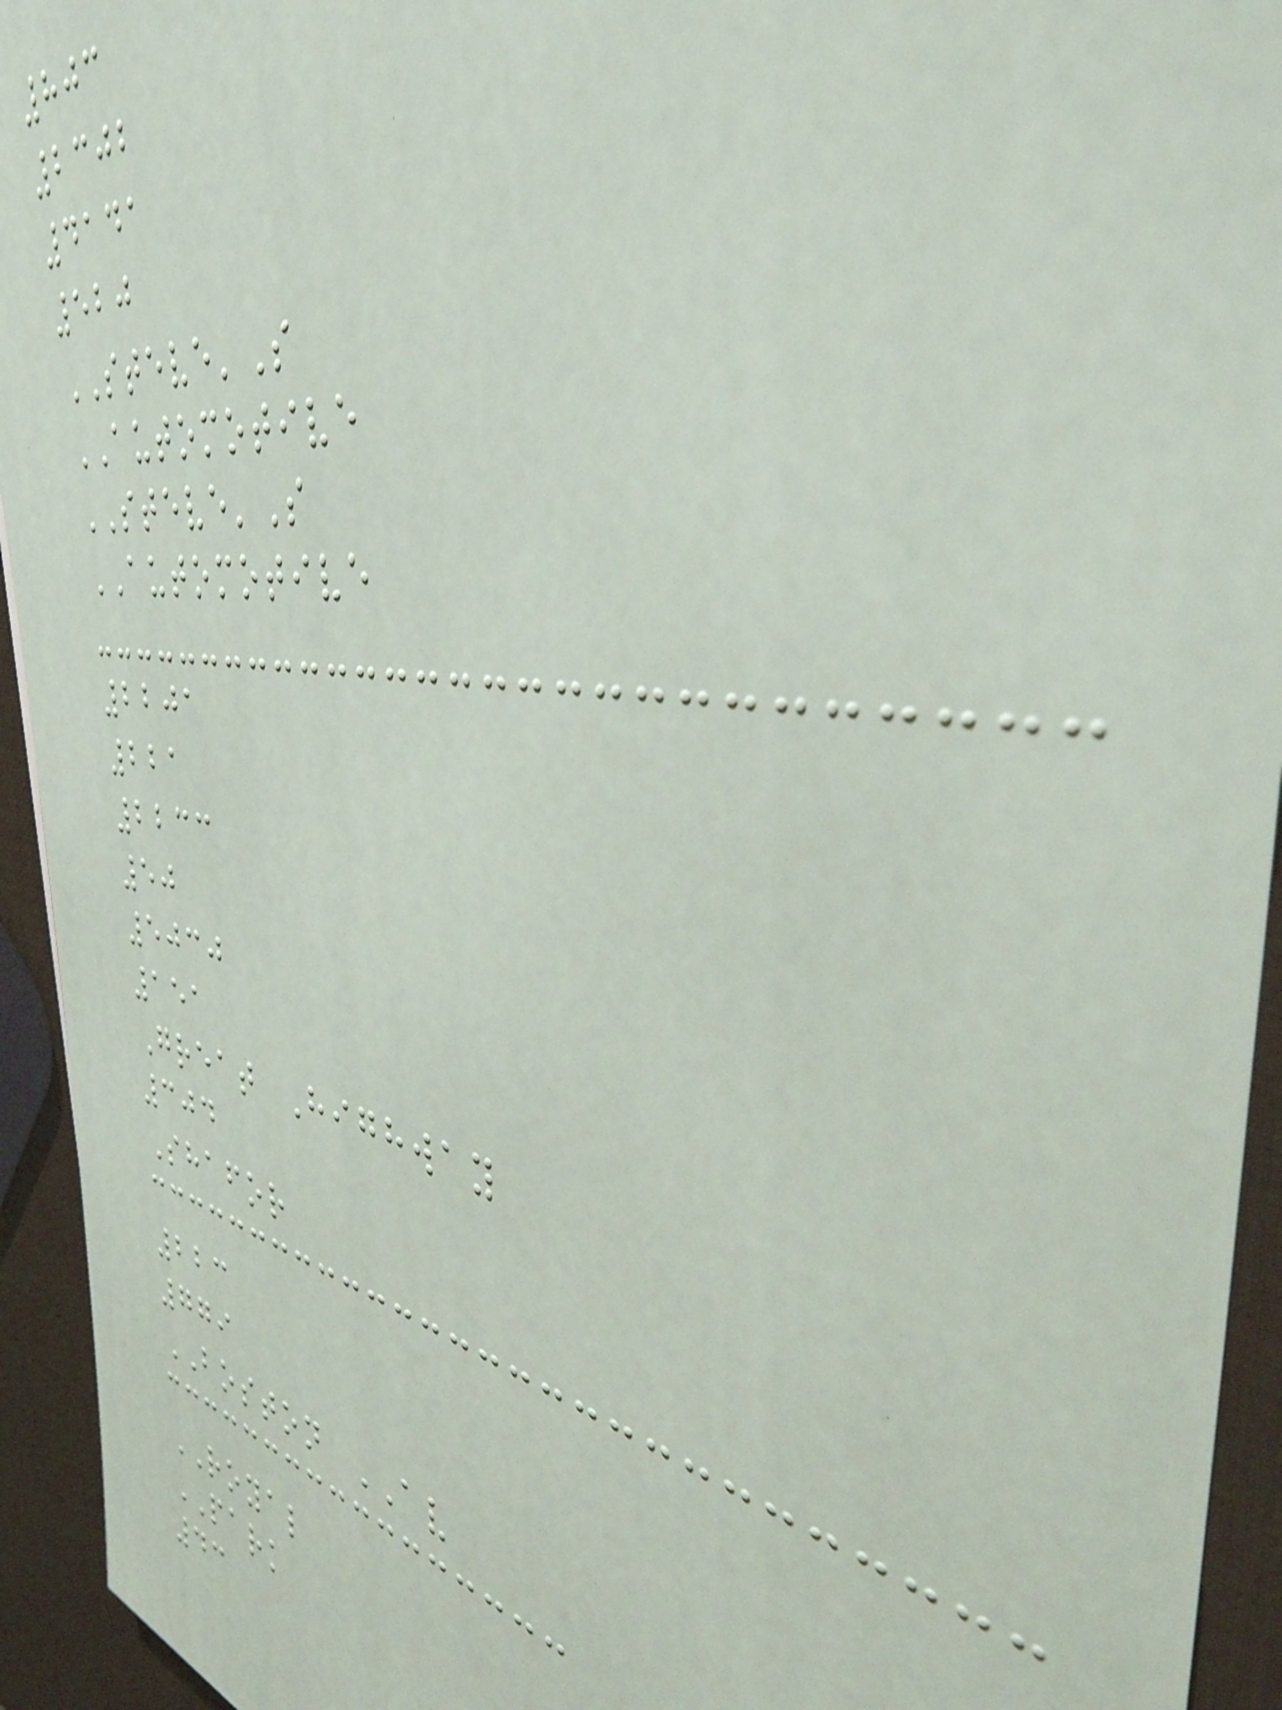803
2302
4141
520
STEVE'S
AUTOMOTIVE
STEVE'S
AUTOMOTIVE
2201
221
2233
50
5030
151
Great Highway
304
Shafor
223
779
BOSTON AV
ROYAL
PARK
43
